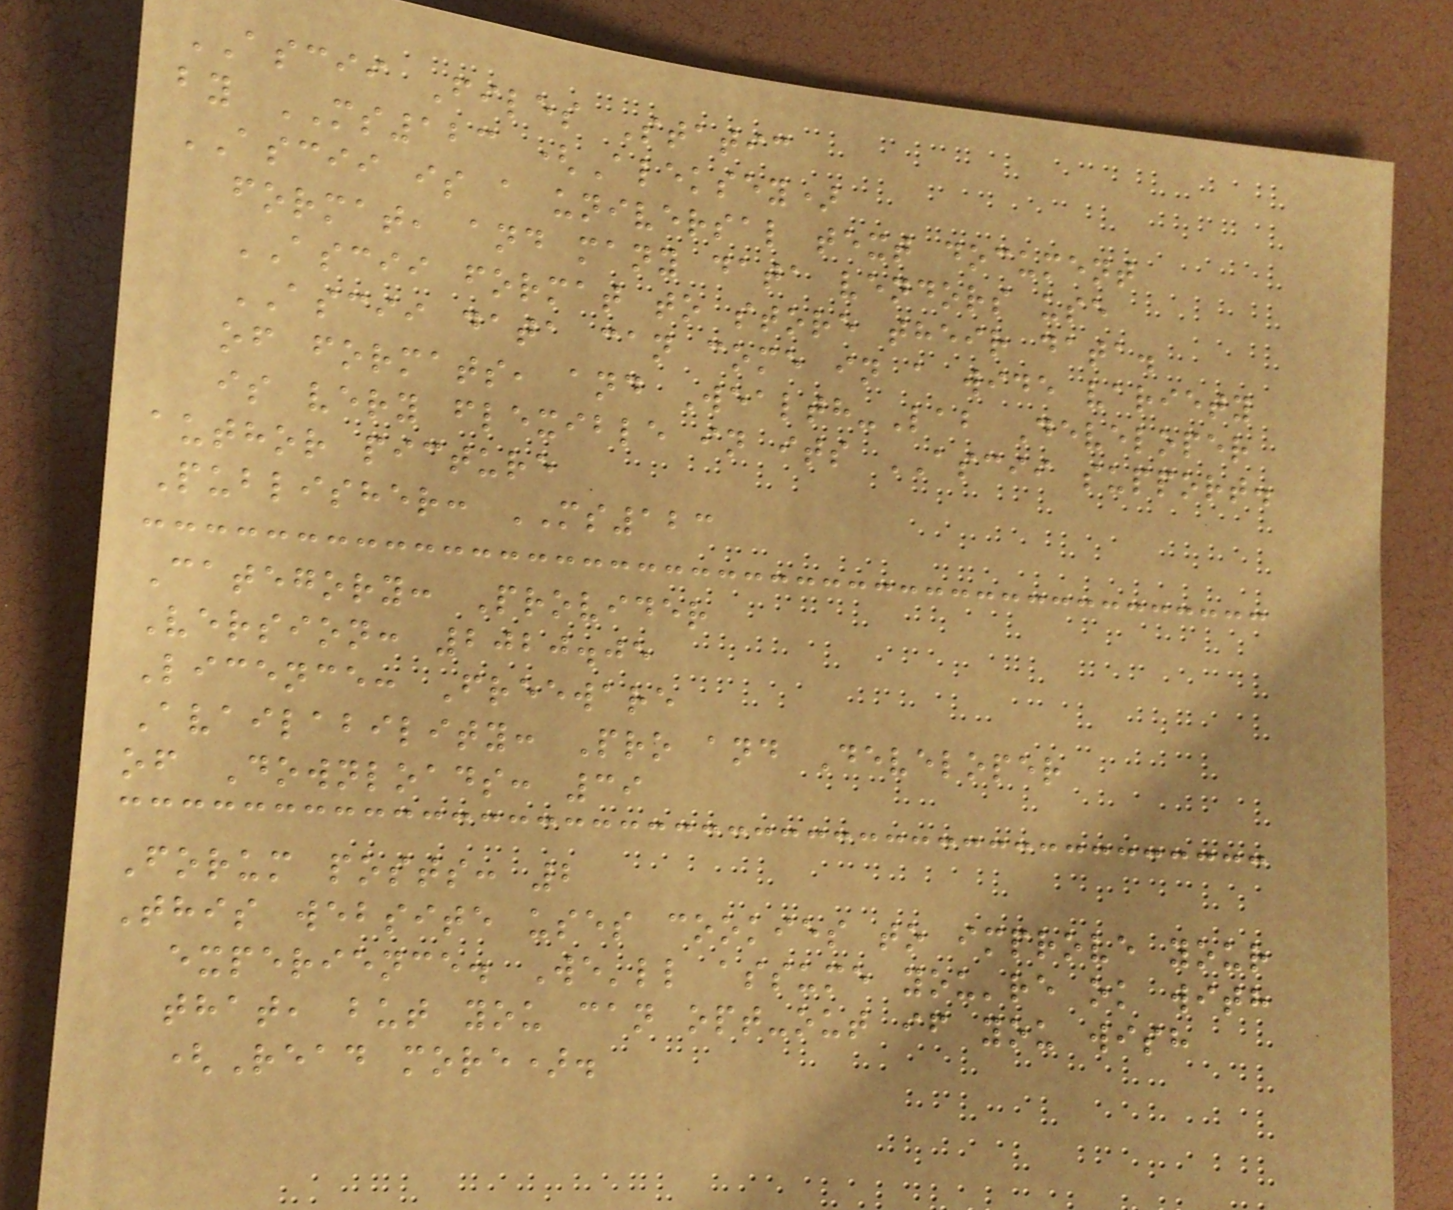ASCII Files Static
by MS123 (Aleksey)
ASCII is a universal text document
format, and many data vendors use
ASCII format to store their data.
ASCII data can come in a wide variety
of formats, and Wealth-Lab Developer
is very flexible in its ASCII support.
author picture
Publisher: MS123
Category: Provider
Version: 2020.05
Licence: Freeware
Availability: Pro and Developer
of Downloads: 39
Forum posts: 2
This website uses cookies to improve your
experience. We'll assume you're ok with
that, but you can opt-out if you wish
(Read more).
